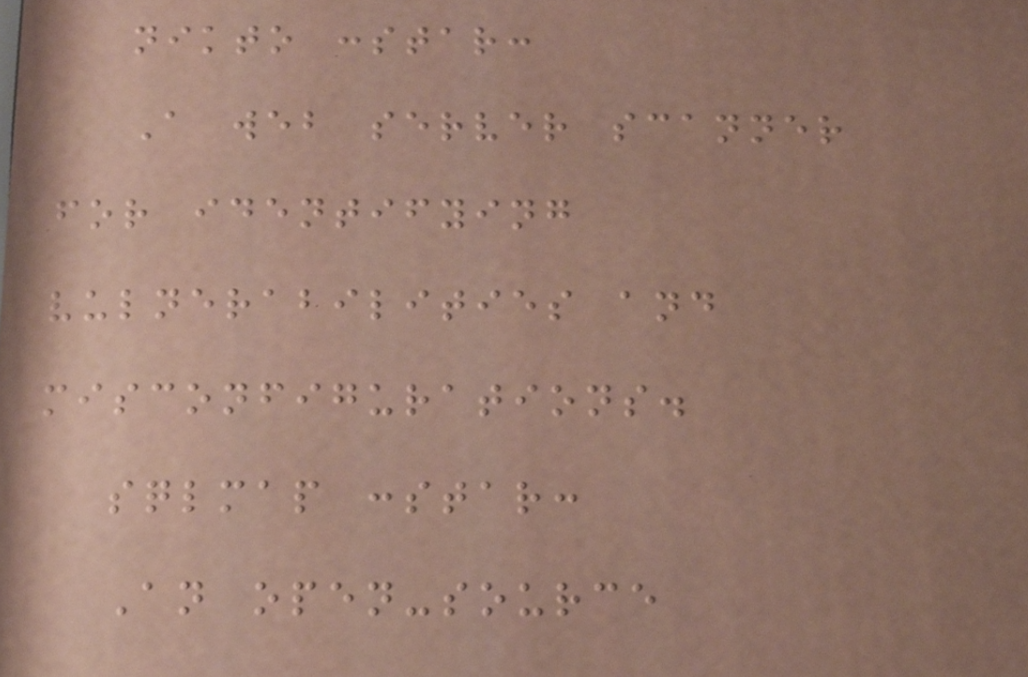nikto :star:
A web server scanner
for identifying
vulnerabilities and
misconfigurations.
sqlmap :star:
An open-source
